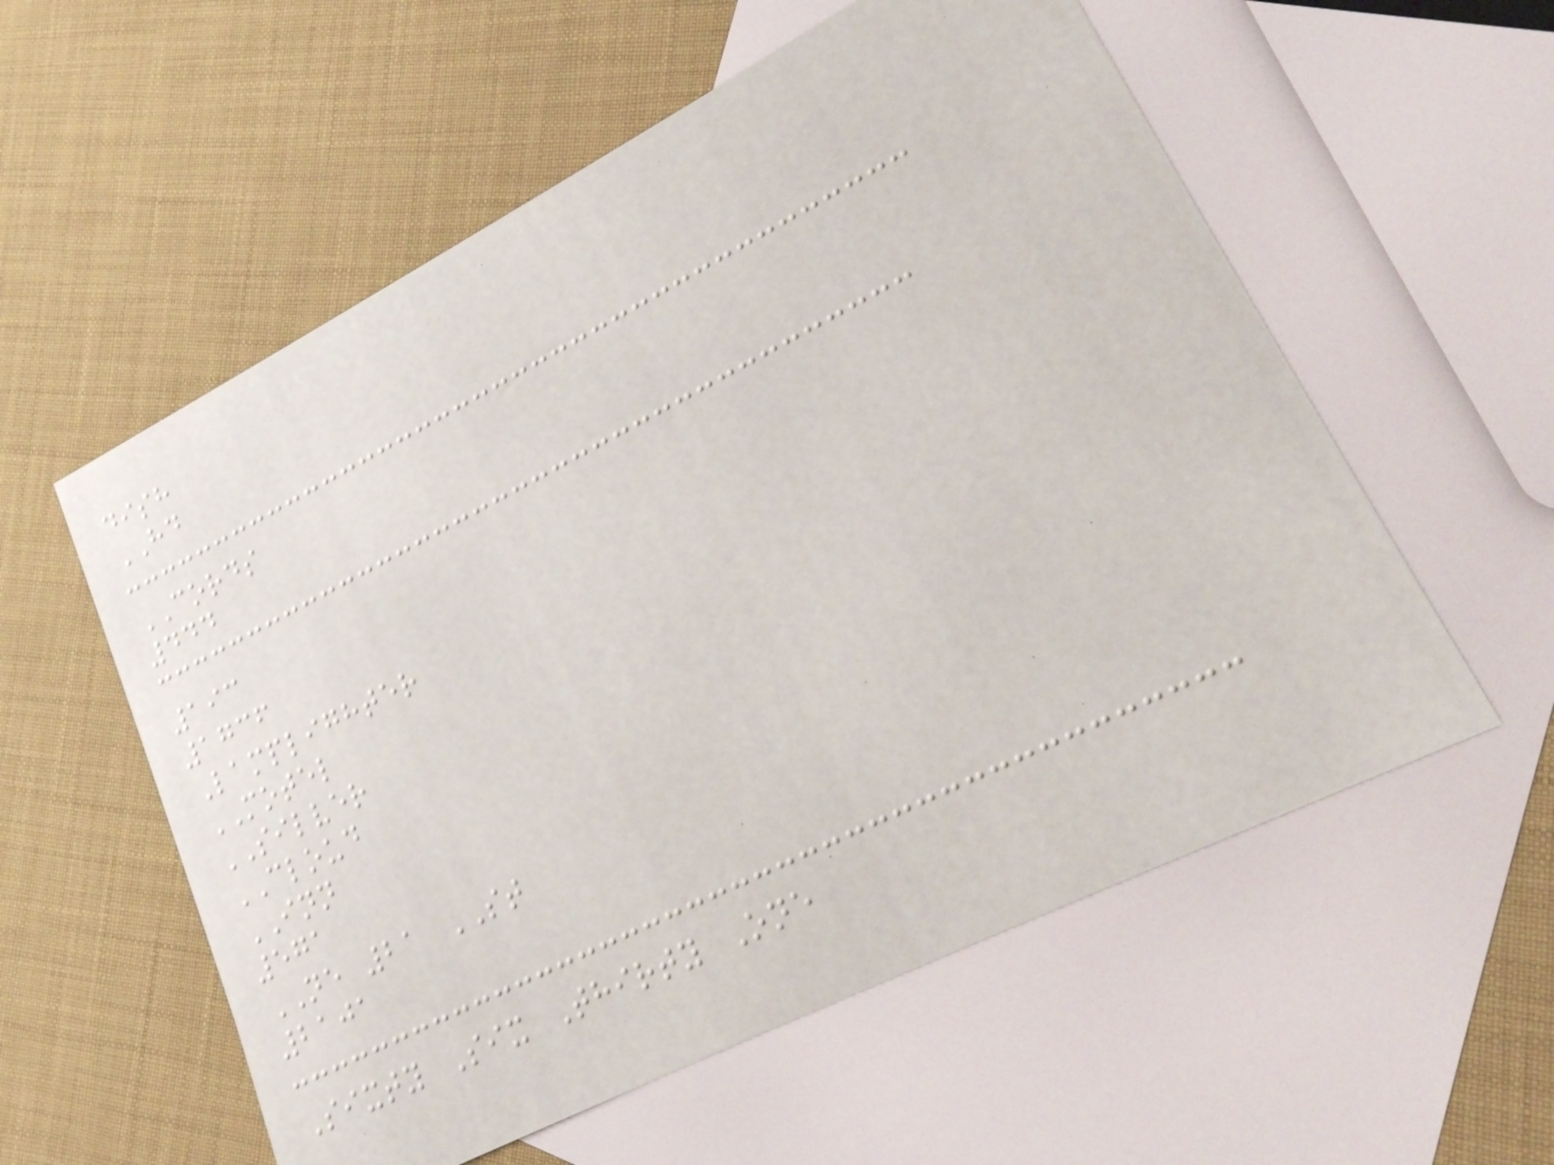dish
HD
CORDS
444
193
1736
Lamplighter
MOTEL
SILVER
CLOUD
INN
571
NE 21 ST
2101
Sixty Six Thirty One
